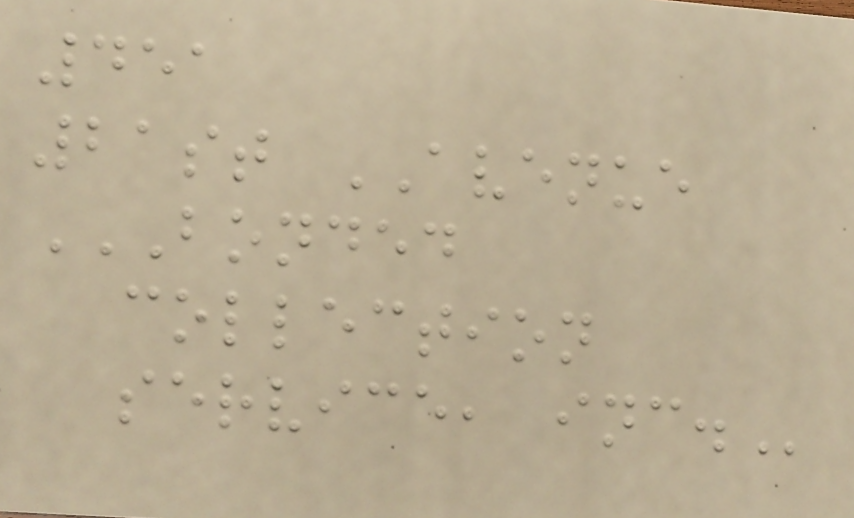451
21st AVENUE
BONDED
COLLECTION
SERVICE, INC.
